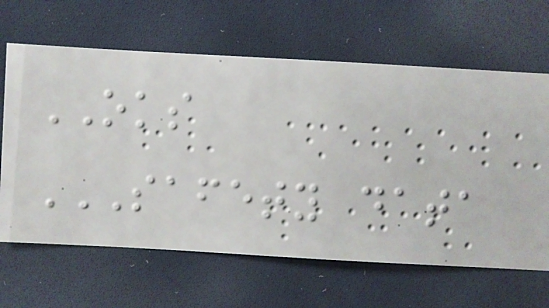OKS
SAFETY DATA
